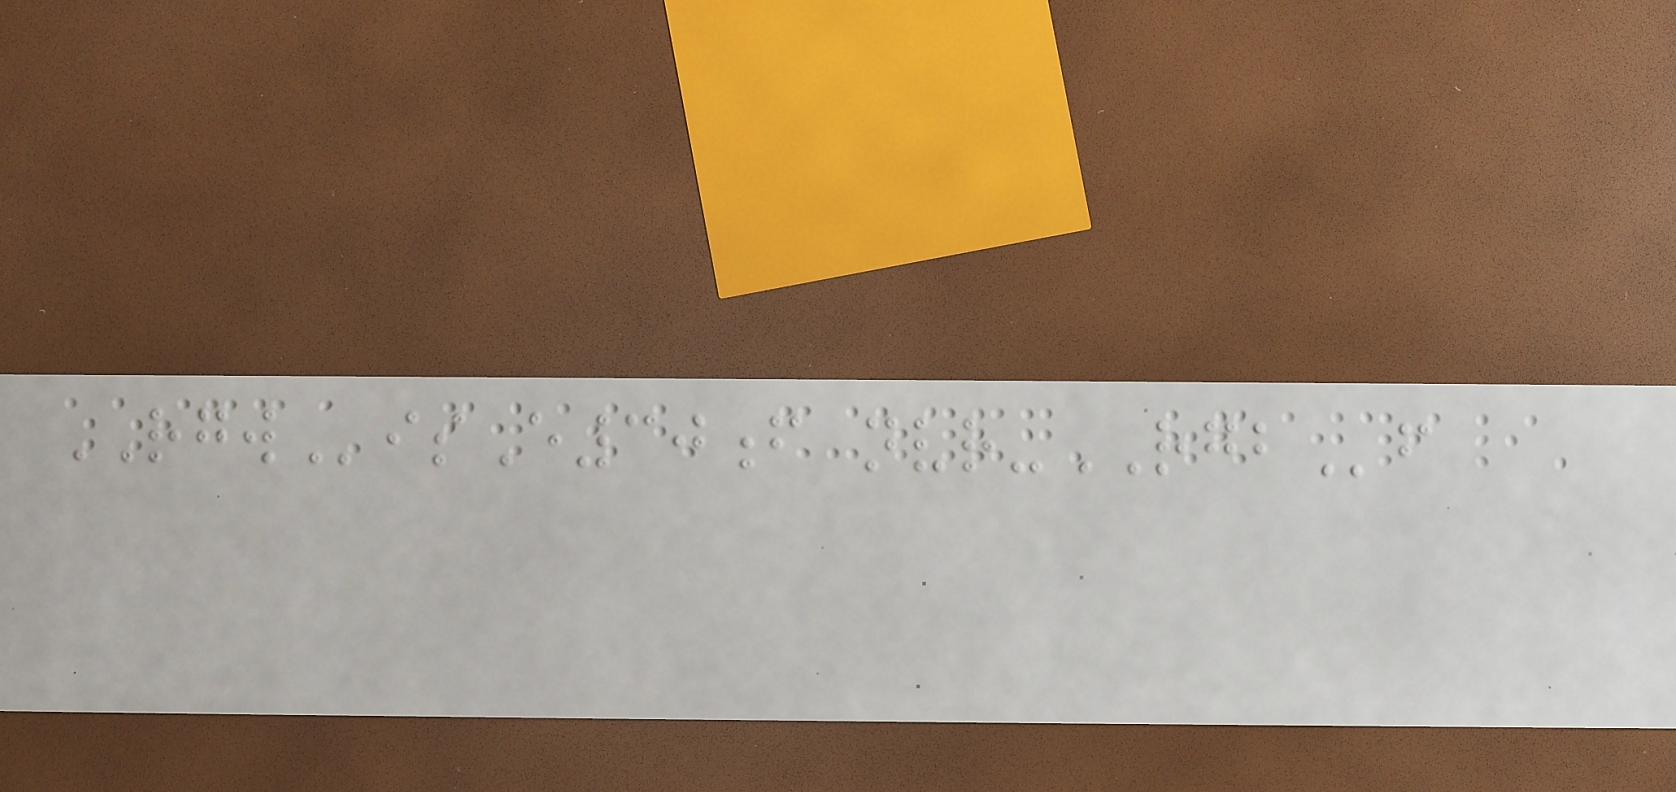RGWisE30f nvr-RGBf
